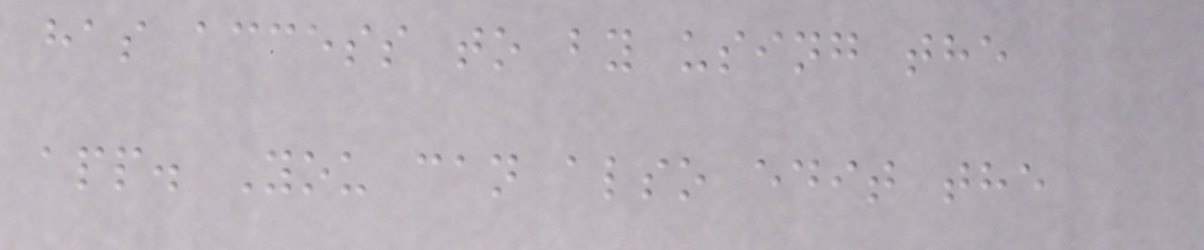has access to by using the
app. You can also edit the
